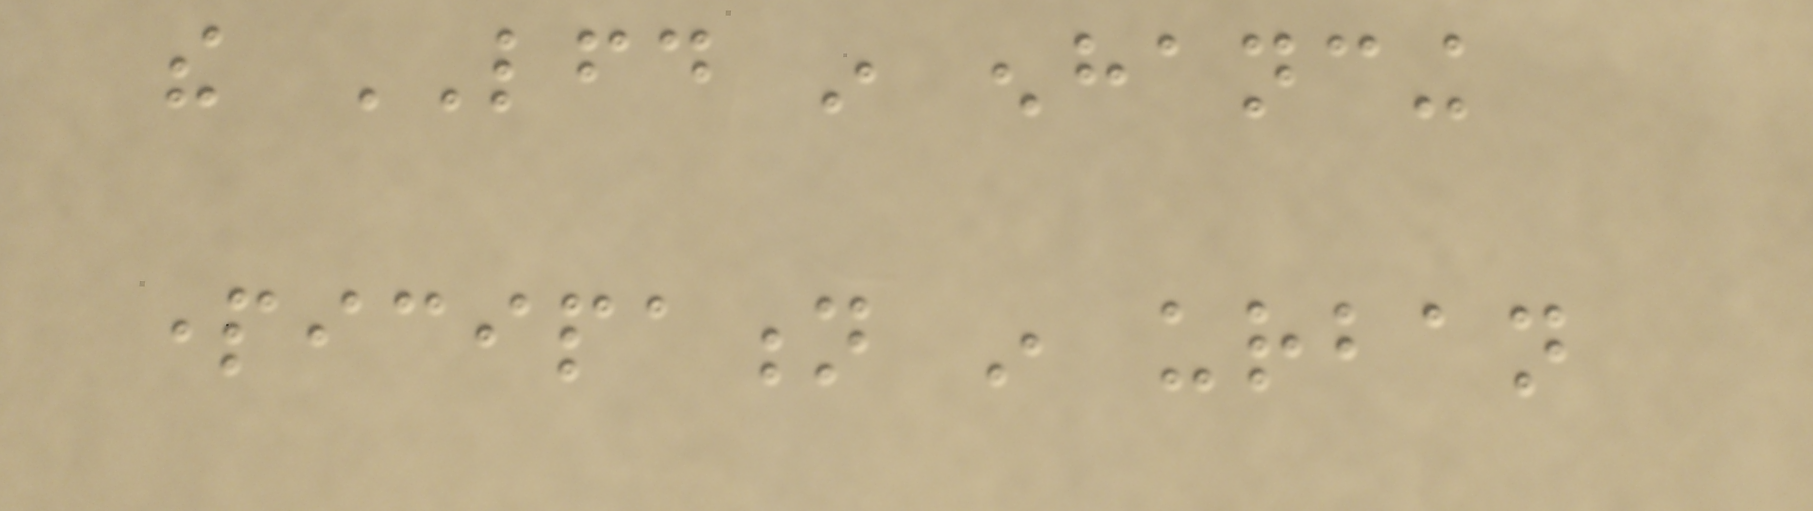the LFD in enhancing
participation in urban
